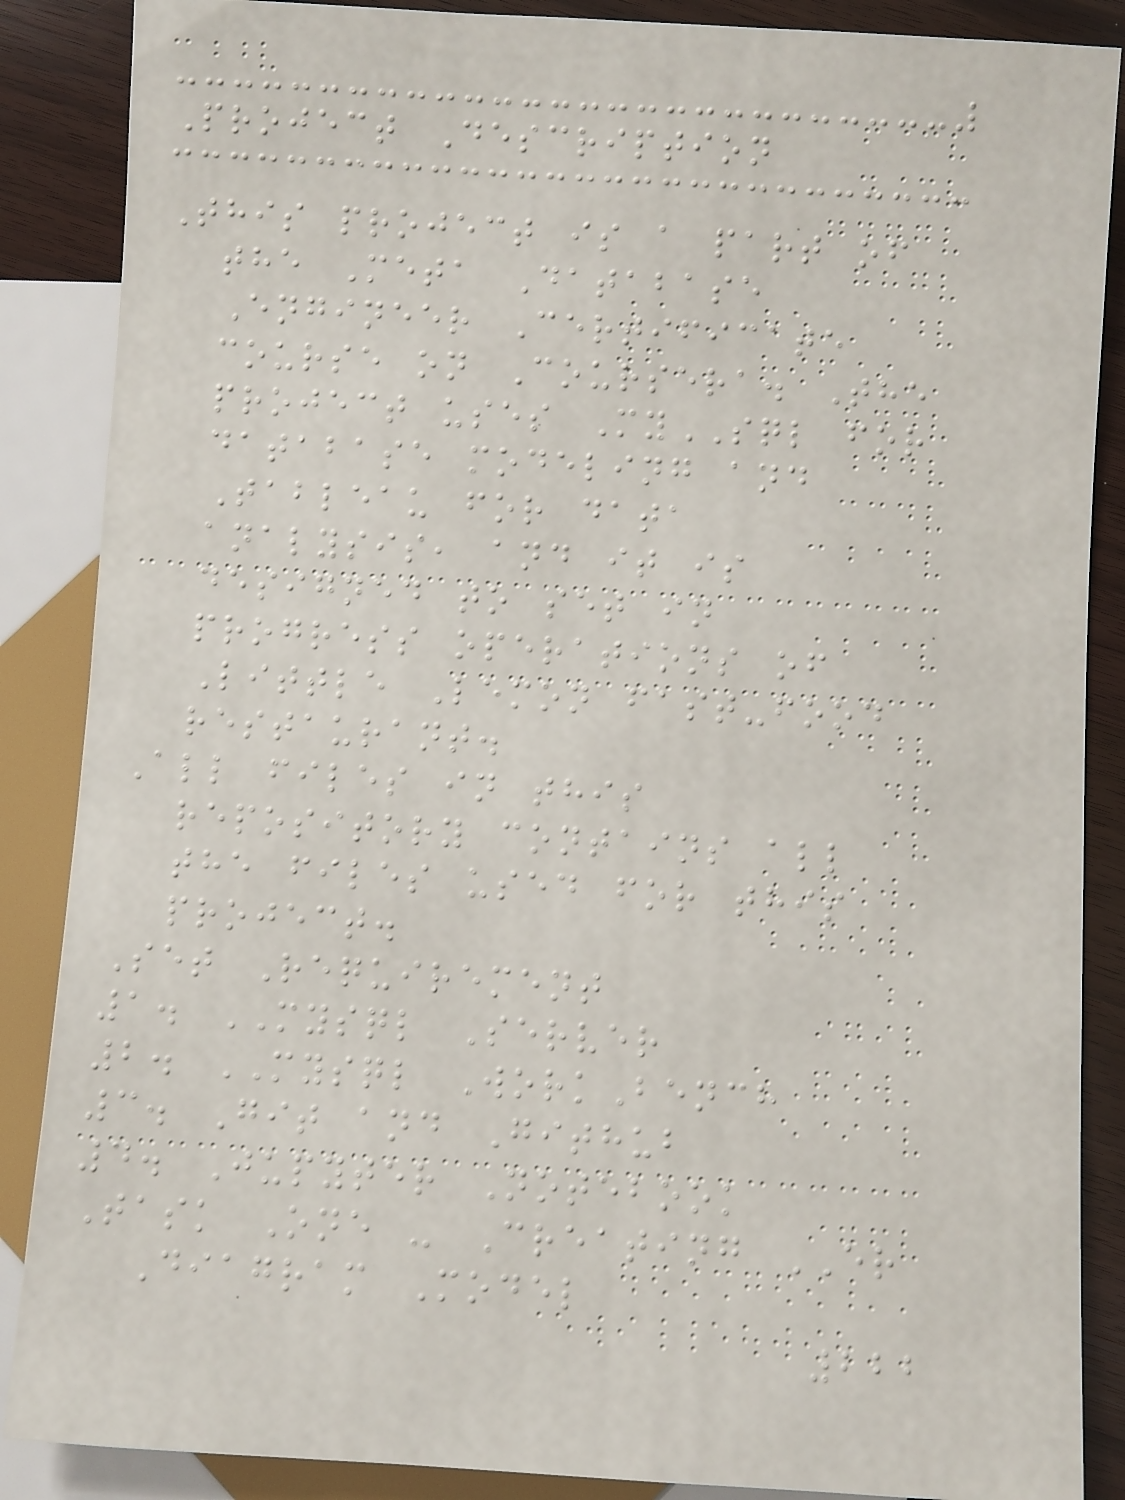Project Description
This project is a part of
the Meta Database
Engineer Certificate
course on Coursera. The
project uses MySQL for
database modeling and
Tableau for data
analysis, and it is
designed to set in
progress operations of
Little Lemon fast-food
restaurant.
All files in this
repository contains all
the files used for this
project.
Set Requirement
1. MYSQL Server
2. MYSQL WorkBench
3. Git and Github
4. Jupyter Notebook
Task One - Creating ER
Diagram Model
222
